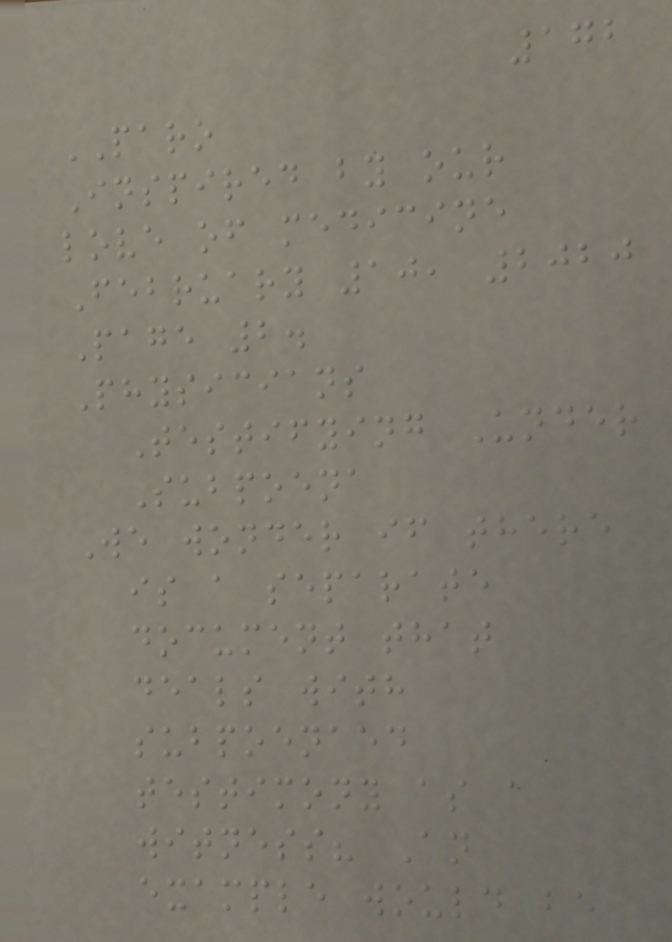172
PARO
Inspired by our
love of medicine
February 10, 2020
Page 2.
Physicians
Testifying Under
Subpoena
We wonder if there
is a separate
document that
deals with
subpoenaed
testimony as a
witness? An
example would be
